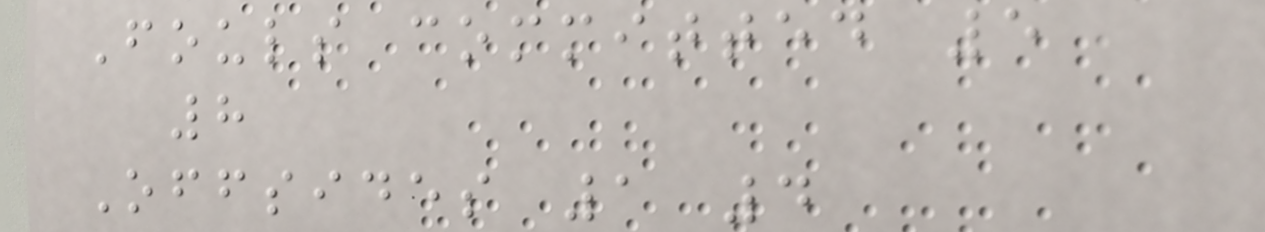Fouls committed 5
8
Offsides 1 4
